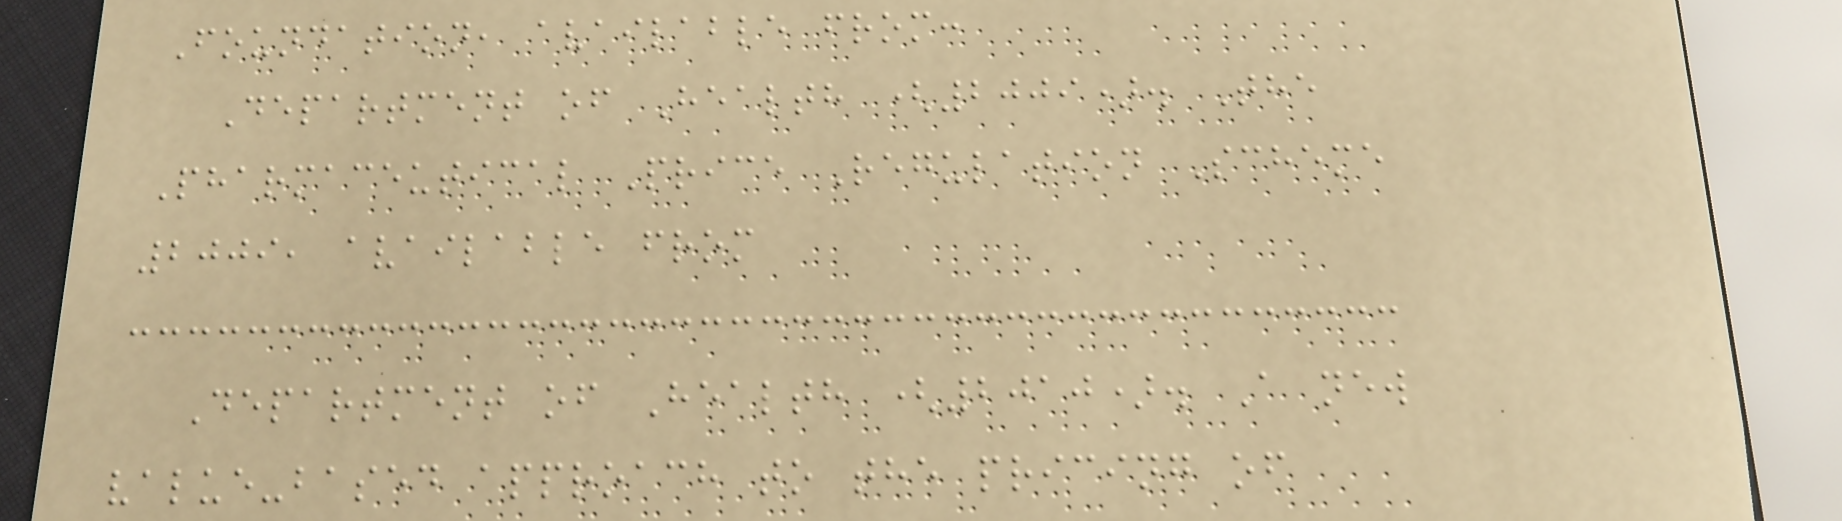Foundation, available from:
Department of Health (2009). The
Pharmaceutical Price Regulation Scheme
2009, available from
Department of Health (2010). A new
value-based approach to the pricing of
